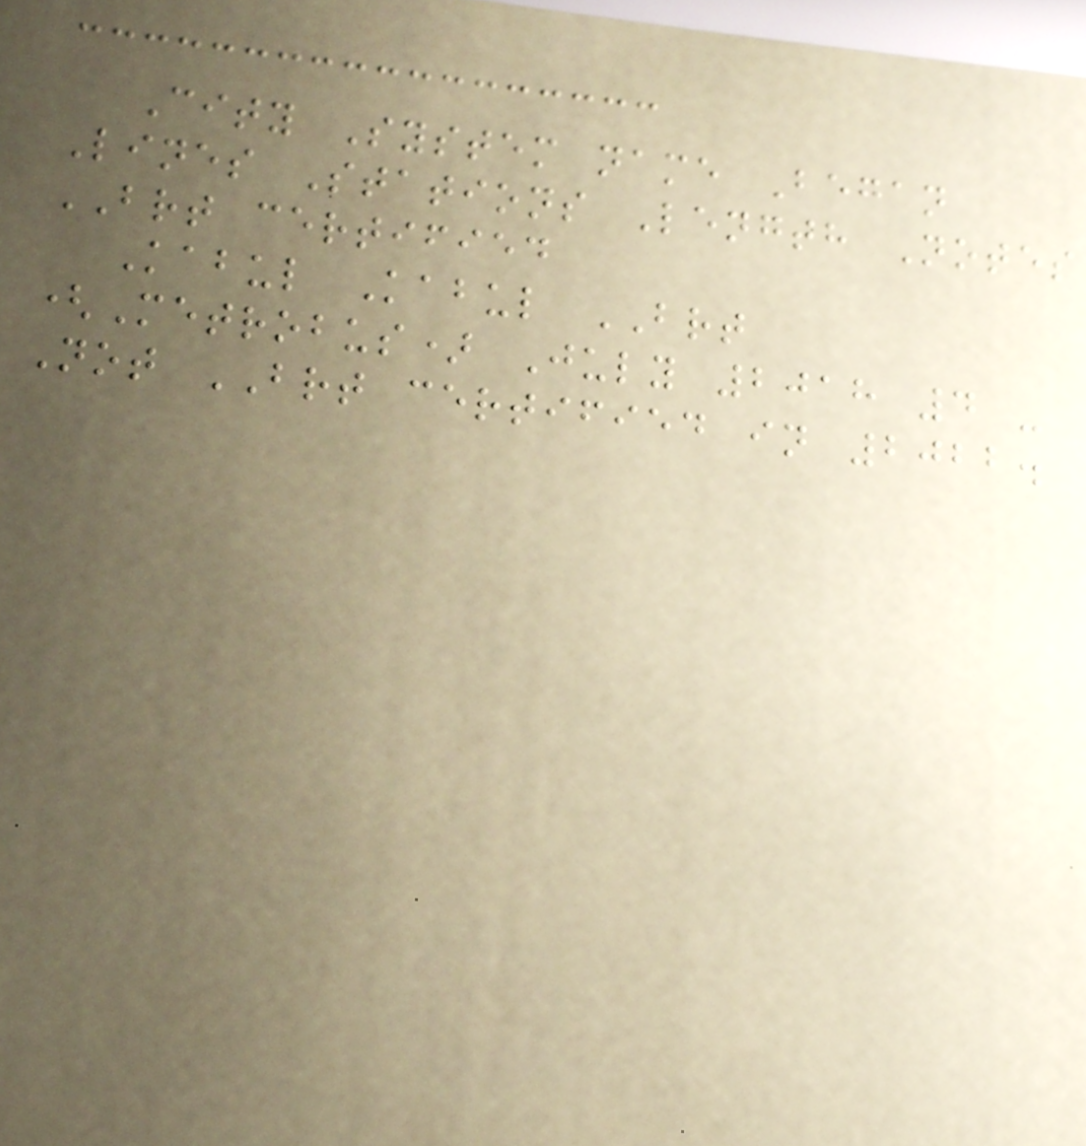City System name Began
Lines Stations Length Notes
BRT certified
Kabul Kabul BRT
(Metrobus) July 2018 4 -
Not BRT certified in 2022.
